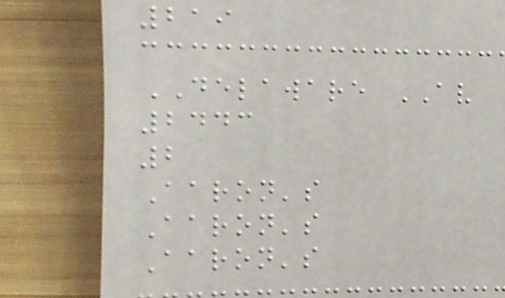219
DELAWARE AV
2443
2
Aaron's
Aaron's
Aaron's
